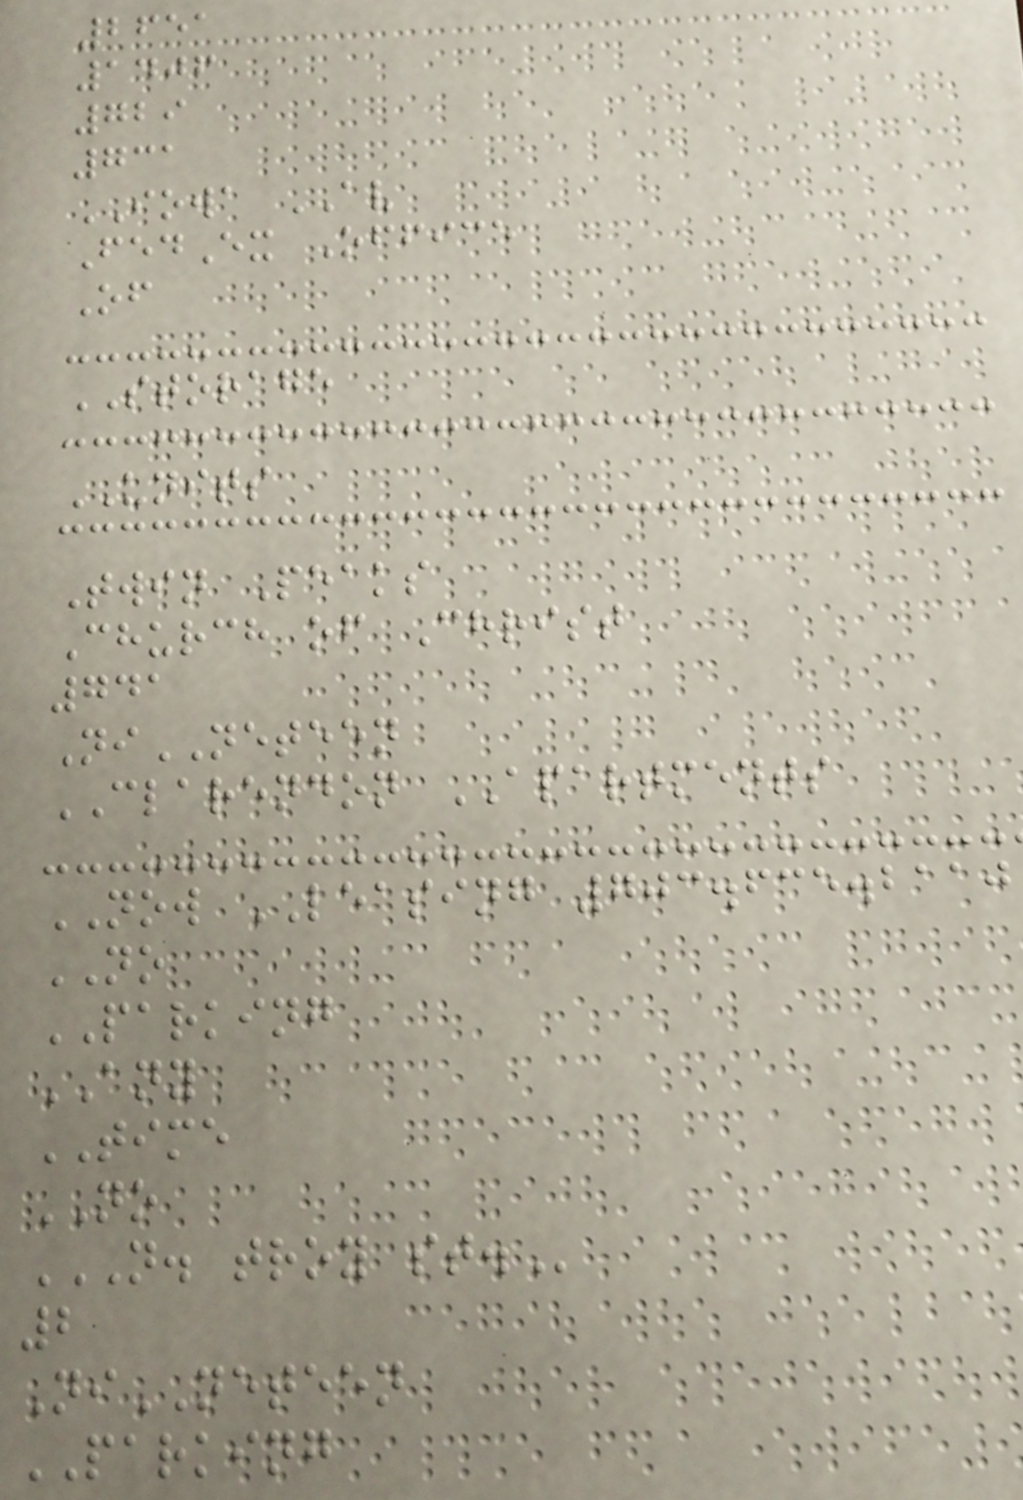2651
1406
729
731
IOWA AV
FedEx Office
Of
STORAGE
UNITS
Twin Peaks
Church of Christ
741
NiNETEEN
CLARENDON APARTMENTS
NOW LEASING 703.635.2110
NO
PARKING
ANY
TIME
NO
N. TROY ST.
2
NiNETEEN
PARKING
